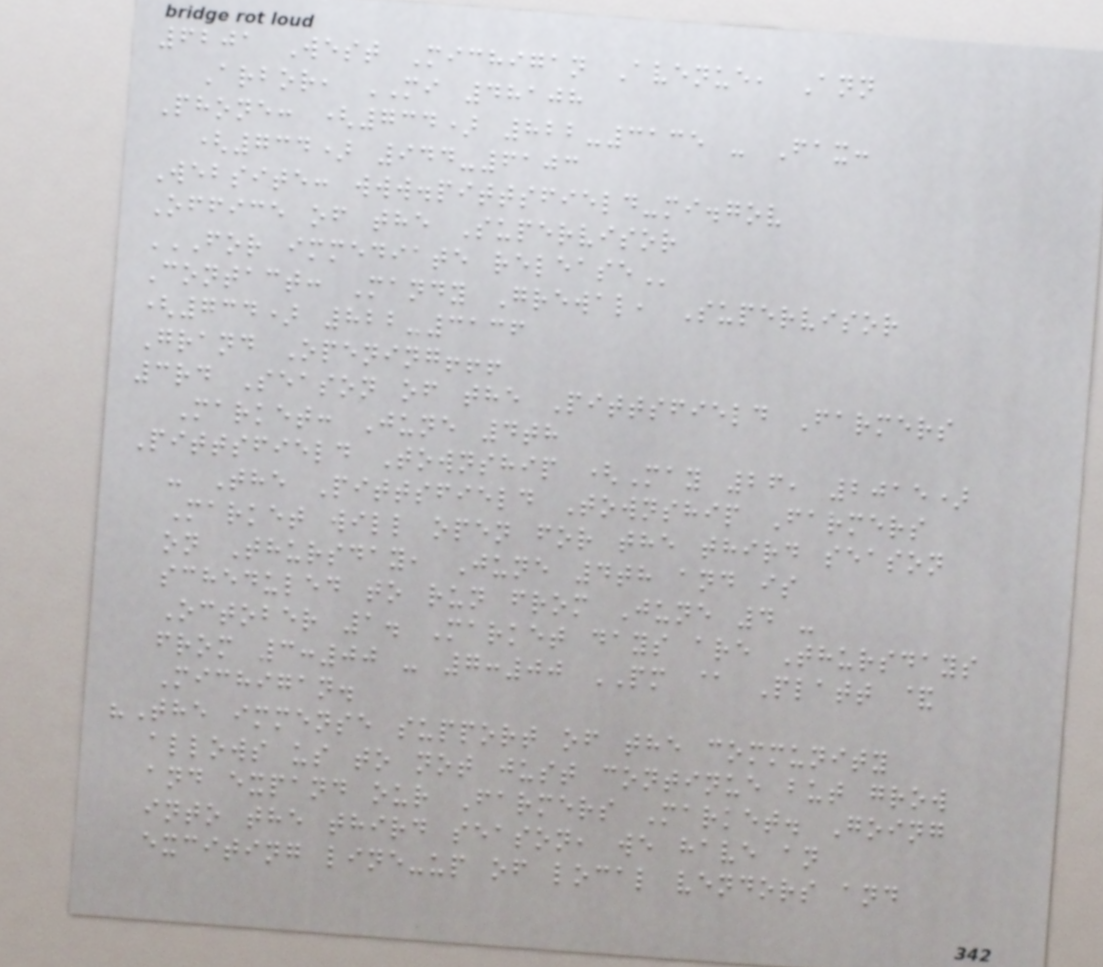6201 West Michigan Avenue, Ann
Arbor, MI 48108
Phone: (734) 822-3135 - Fax:
(734) 944-6103
Website: www.pittsfield-mi.gov
Office of the Supervisor
FOR IMMEDIATE RELEASE
Contact: Mandy Grewal, Supervisor
(734) 822-3136
Grand Opening!!!
3rd Season of the Pittsfield Farmers
Market: June 4th
Pittsfield Township (May 26, 2015)
- The Pittsfield Township Farmers
Market will open for the third season
on Thursday, June 4th and is
scheduled to run from June 4 -
October 1. Market days are Thursdays
from 3:00 - 7:00 PM @ Platt &
Michigan.
"The immense support of the community
allows us to not just continue but grow
and expand our Farmers Market. Going
into the third season, we have an
exciting line-up of local vendors and
